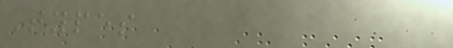Types
